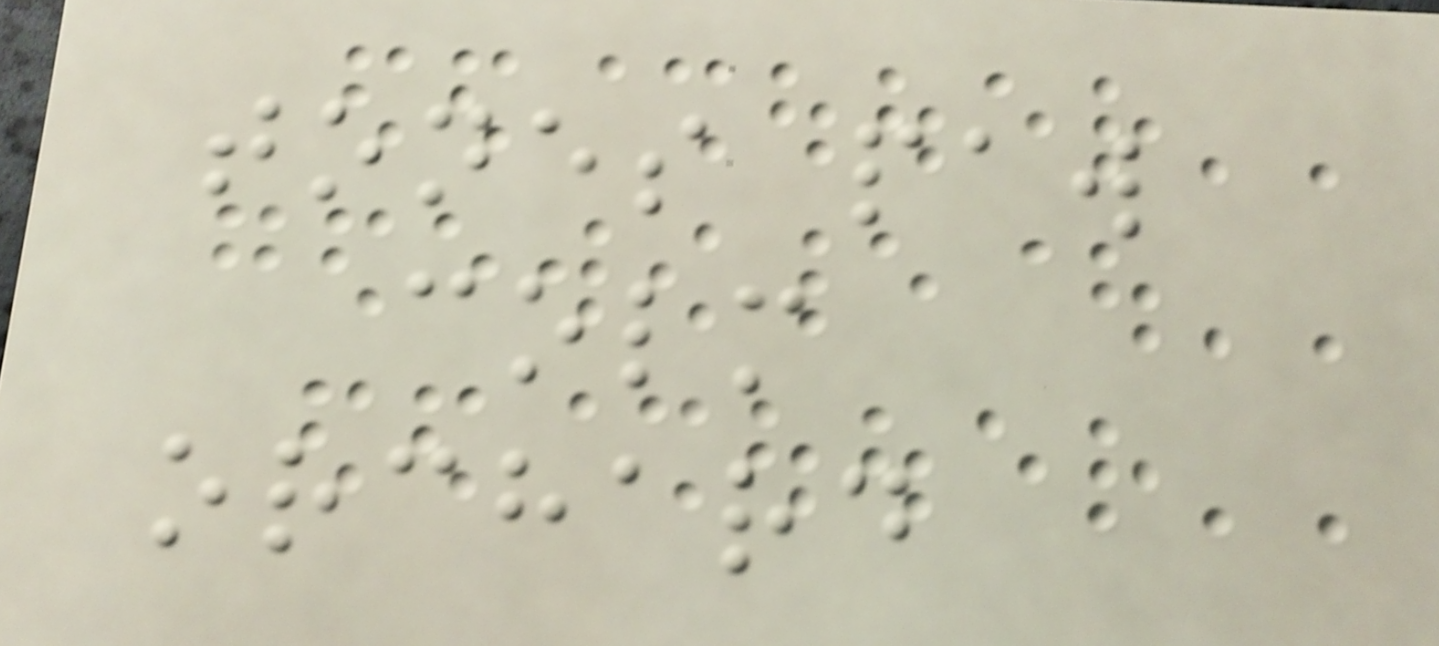tones paw
colm
orchard
